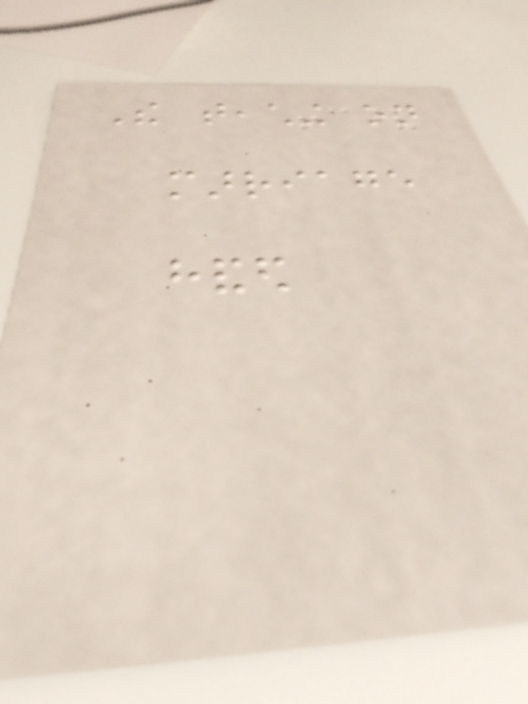The teaching on
marriage
handed
